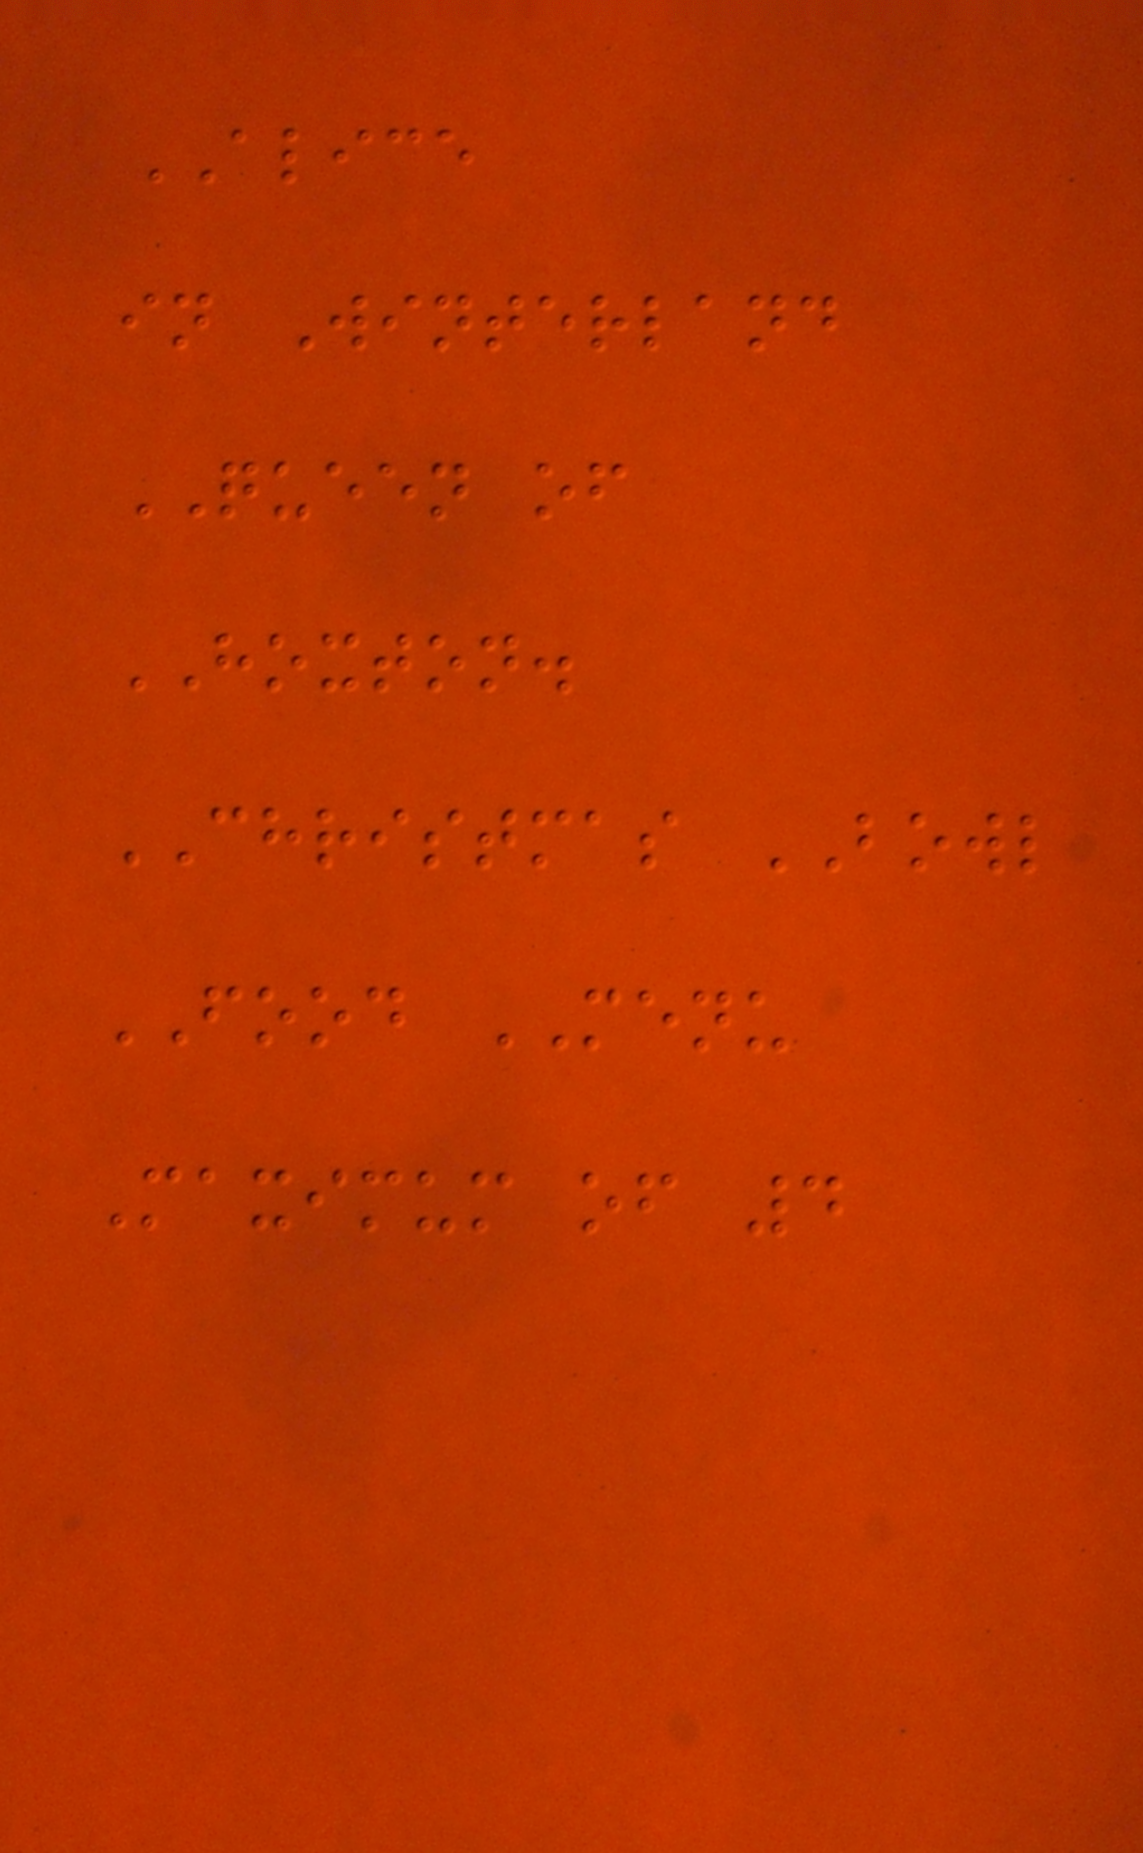ALICE
in Winterland
QUEEN of
HOXTON.
CHRISTMAS BOWL
FOOD MENU
Maximum of 4
